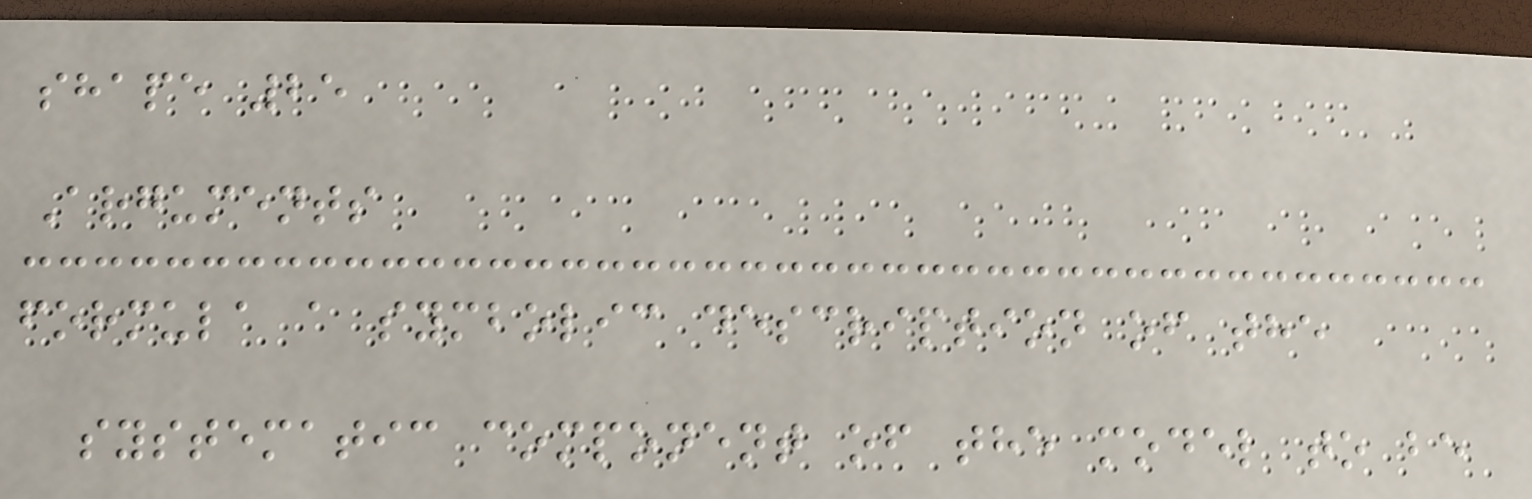shape 25
Arguments
formula a symbolic description of the
systematic component of the model to be
